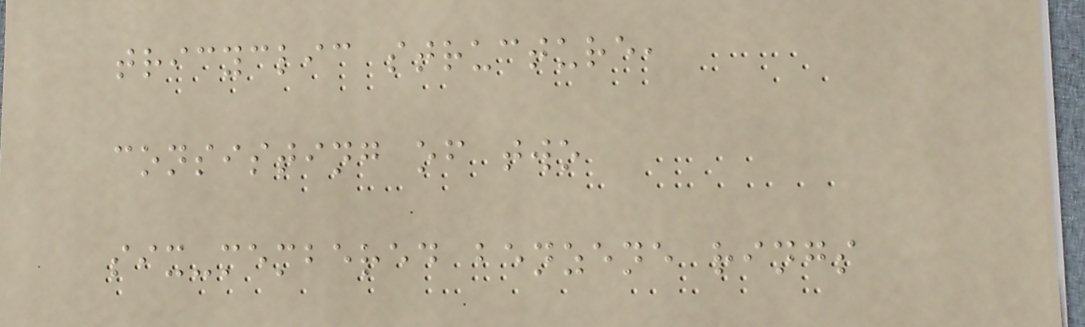tricyclic structure,
consisting of two
six-membered benzene rings
